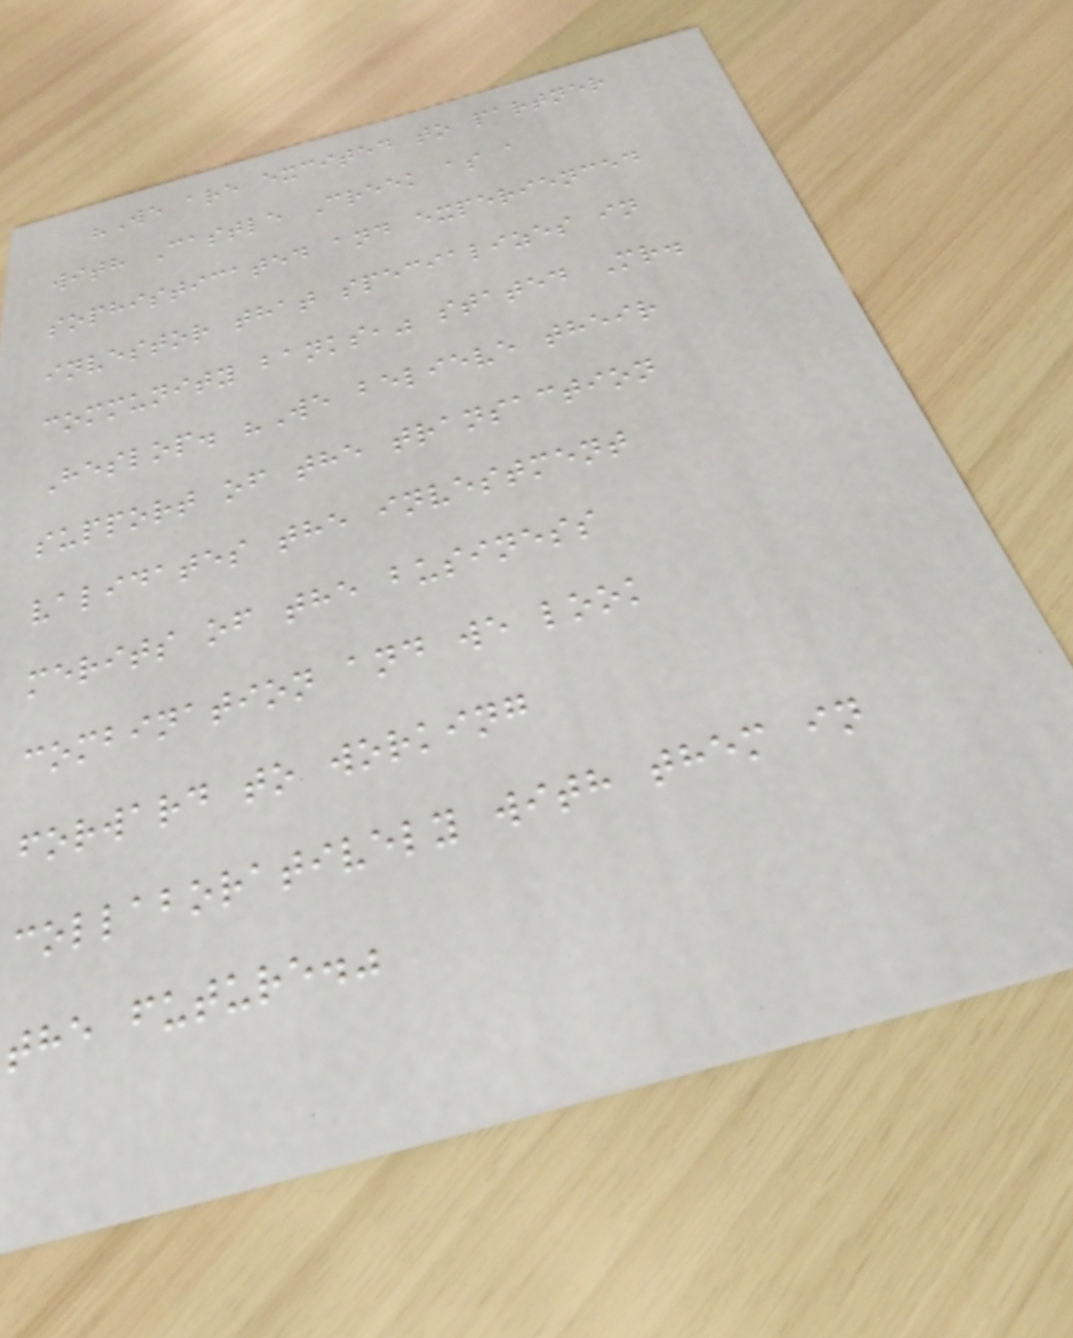"We are excited to partner
with Castle Creek as a
sophisticated and experienced
investor that specializes in
community banks," stated Mr.
Heslop. "We believe their
support of the transaction
validates the investment
merits of the business
combination and we look
forward to working
collaboratively with them in
the future."
